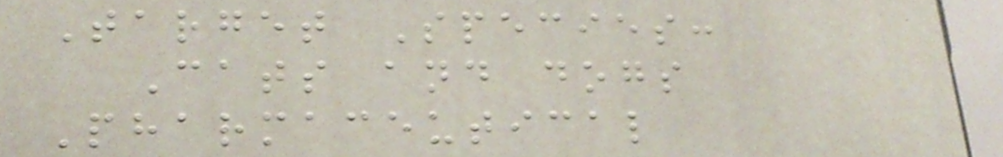Target Species:
Cats and dogs
Pharmaceutical
